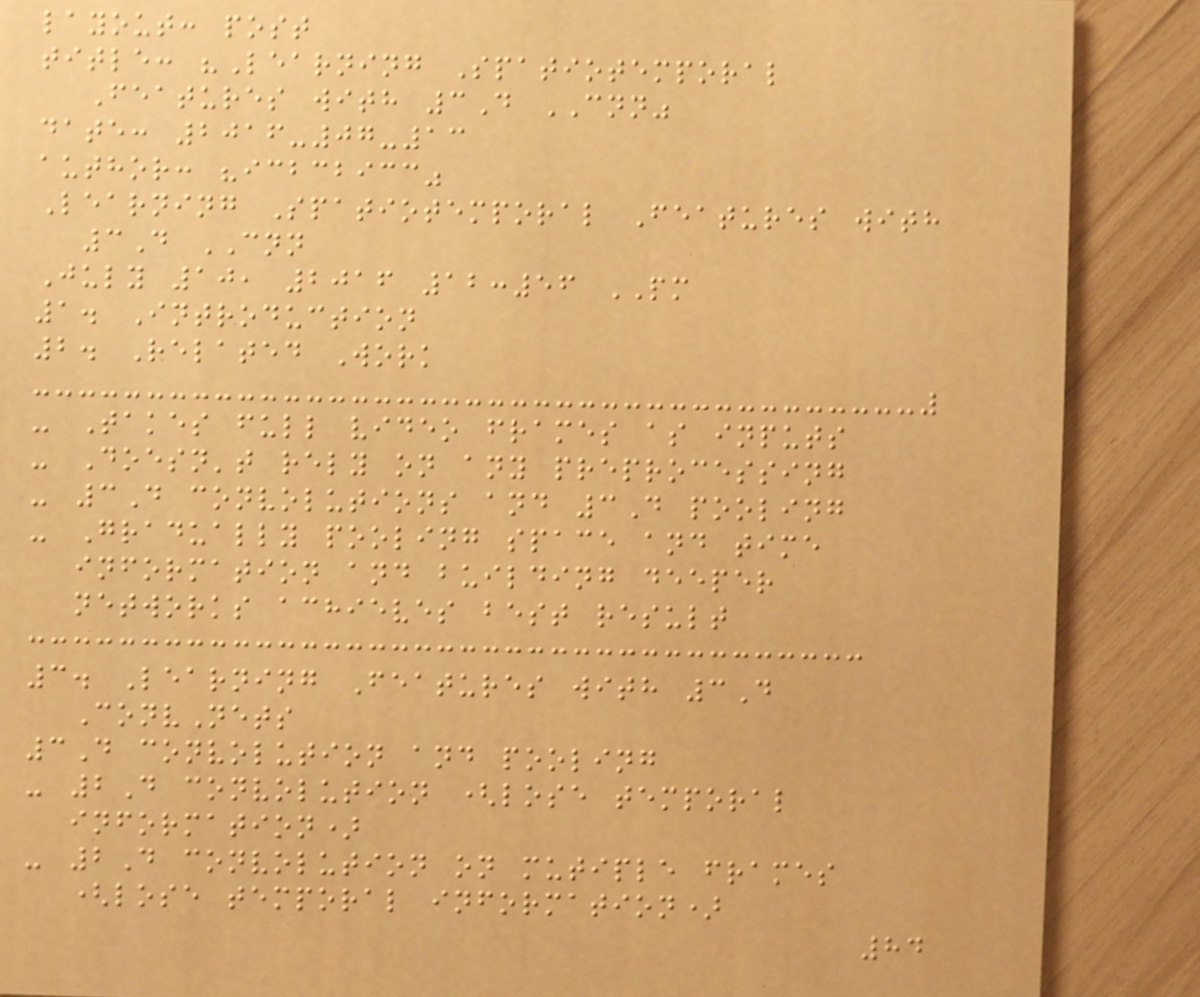layout: post
title: "Learning Spatiotemporal
Features with 3D CNN"
date: 2016-07-13
author: "icbcbicc"
Learning Spatiotemporal Features with
3D CNN
July 10, 2016 12:56 PM
1. Introduction
2. Related Work
- Takes full video frames as inputs
- Doesn't rely on any preprocessing
- 3D convolutions and 3D pooling
- Gradually pooling space and time
information and building deeper
networks achieves best result
3. Learning Features with 3D
ConvNets
3D convolution and pooling
- 2D convolution (lose temporal
information)
- 2D convolution on mutiple frames
(lose temporal information)
84
